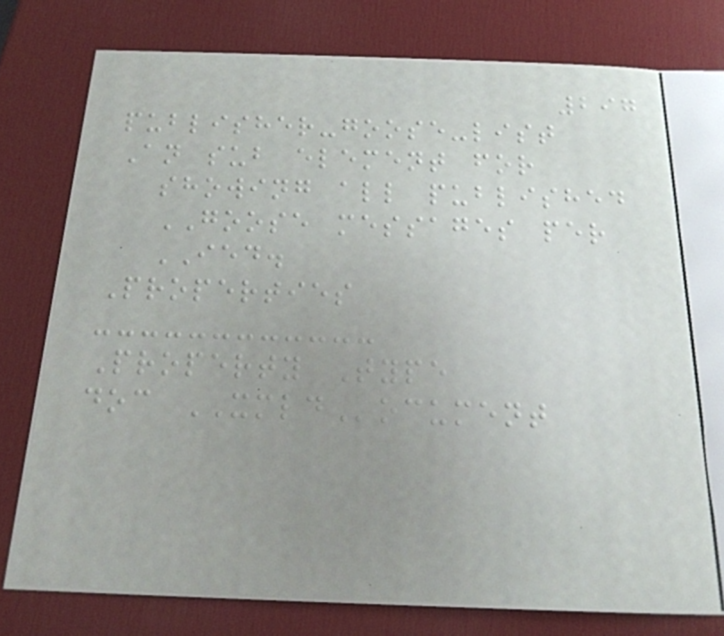297
publisher-goose-list
An sub element for
showing all published
GOOSE messages per
IED.
Properties
Property Type
doc XMLDocument
